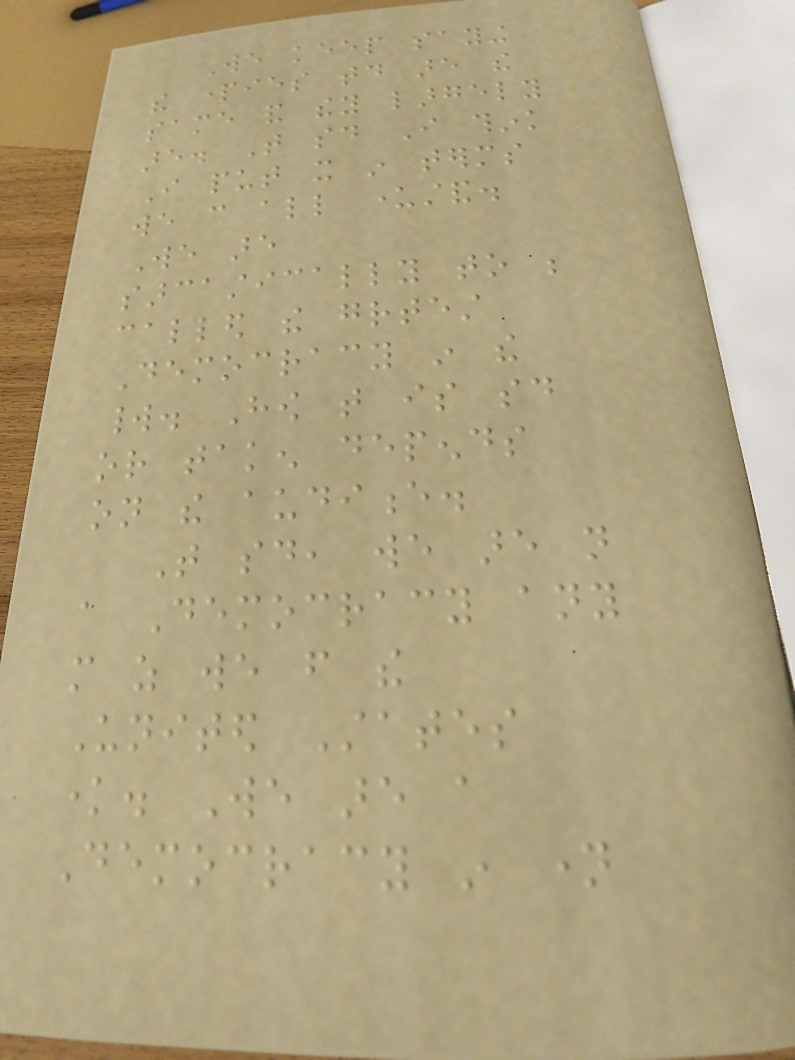We keep saying
the parties today are the
same and they largely
are. That said I think
I put it in terms
we can all understand.
We are
sarcastically to be
called the greatest
Democracy in the
world. How that is said
or taken depends
on the audience.
That said, we are not
a Democracy any
more as we from the
United States
know. We are a
Democracy in name
